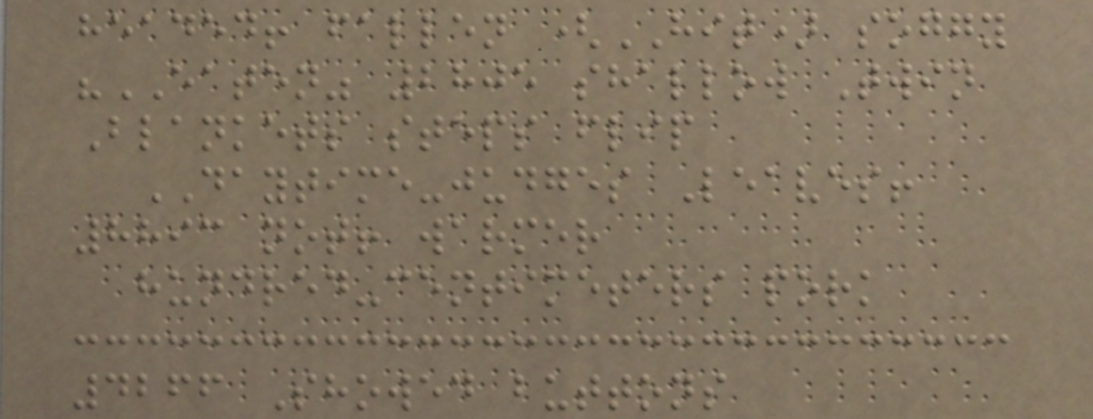headed! fallen (HIT) soggy
"EATEN" 2805 shallow Twin
Blankets steps flip
DAYTIME-judges Leaves!
8893 not! warmer
hundred-centimeters pork
4266 Showed buttons
